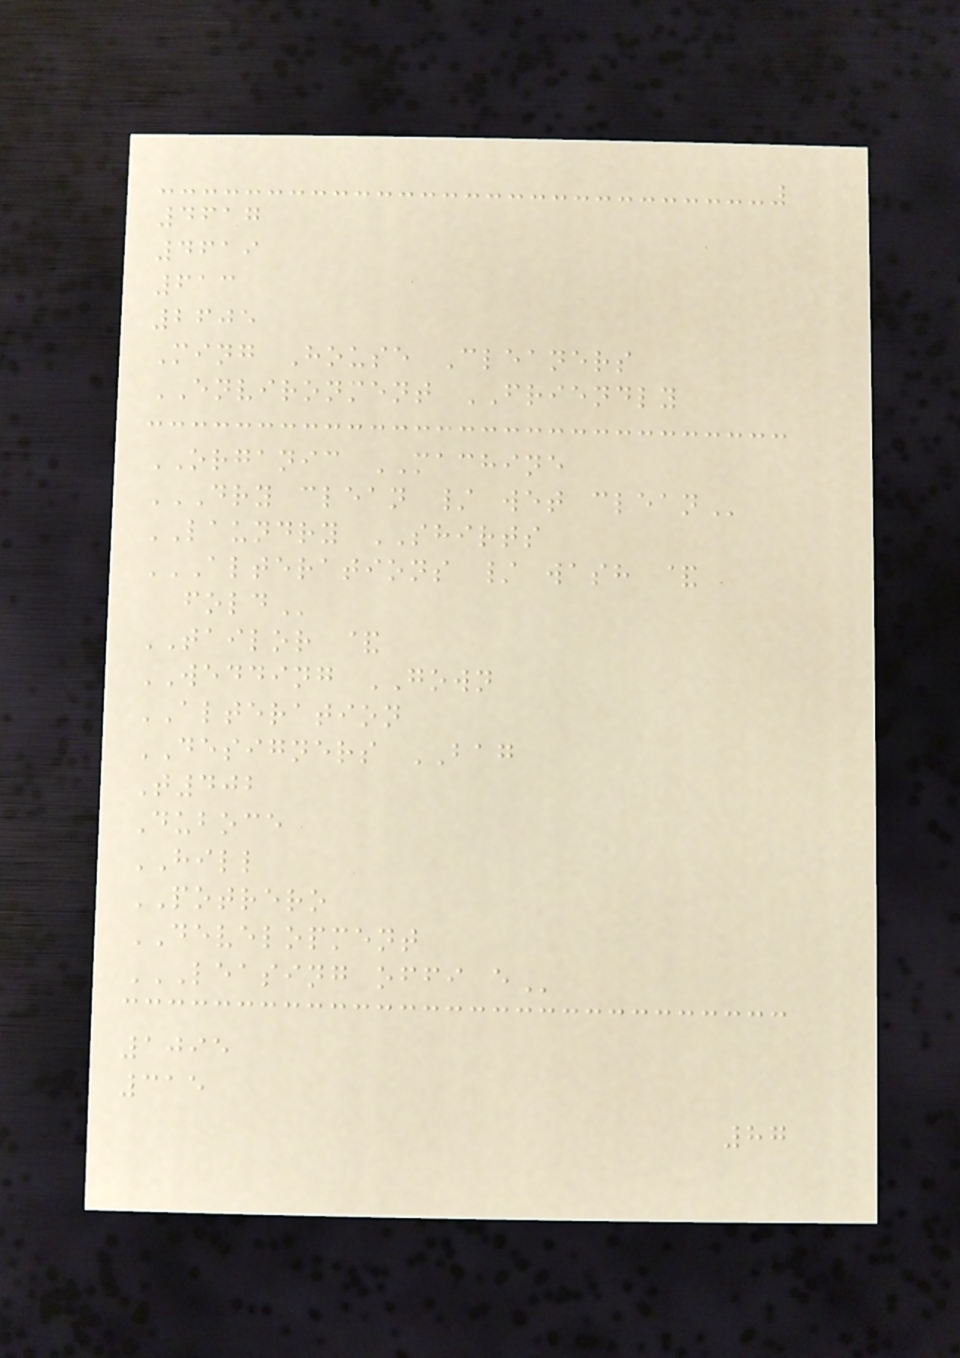4617
4619
613
2605
Ming House Cleaners
ENVIRONMENT FRIENDLY
ORGANIC MACHINE
DRY CLEAN / WET CLEAN
LAUNDRY SHIRTS
ALTERATIONS / WASH &
FOLD
TAILOR &
WEDDING GOWN
ALTERATION
DESIGNERS BAG
T402
Duboce
HILL
POTRERO
DEVELOPMENT
LEASING OFFI E
1095
315
87
